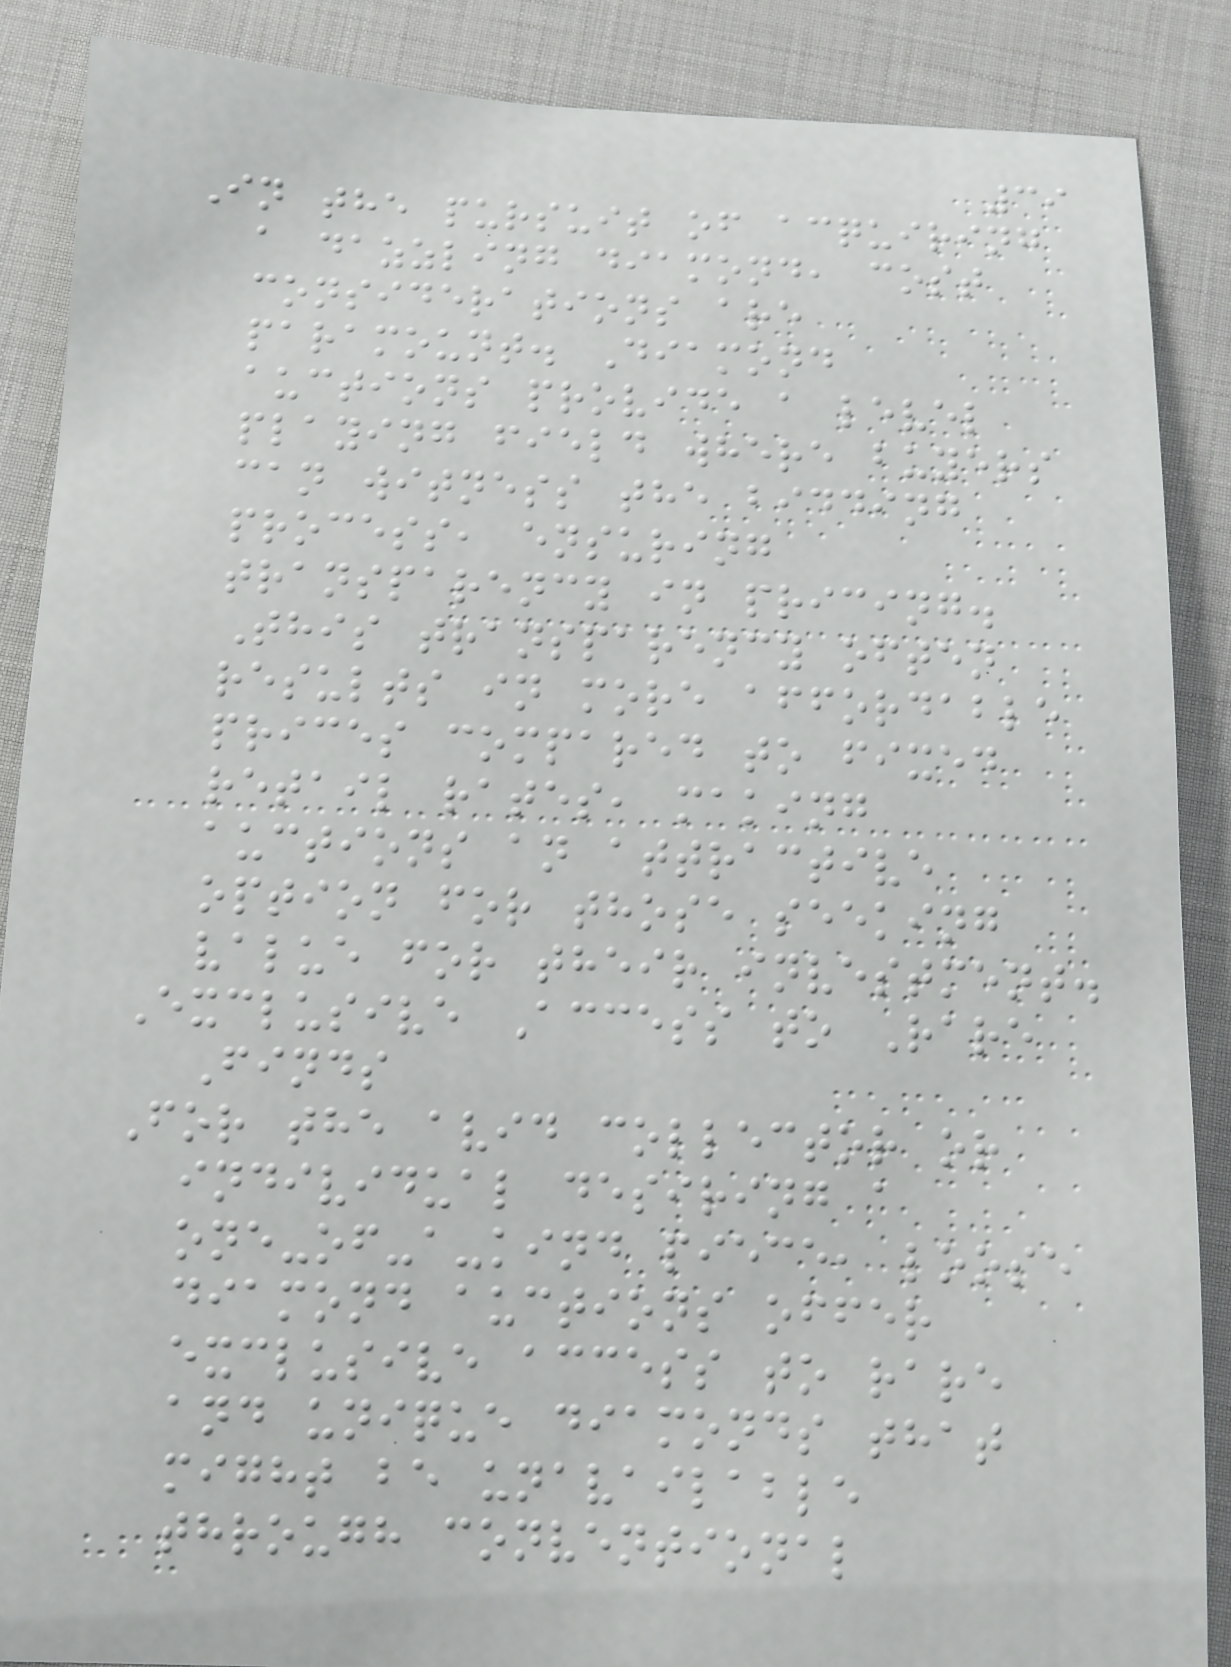39
In the pursuit of acquiring
a dazzling diamond, cost
considerations are
paramount. Diamond
auctions provide a level
playing field where buyers
can witness the bidding
process, ensuring
transparency in pricing.
This transparency often
results in more affordable
prices compared to fixed
retail rates, making
auctions an attractive
option for those seeking
value for their investment.
Exclusive Access to Rare
Finds
For the avid collector or
individual desiring a
one-of-a-kind piece, loose
diamond auctions offer
exclusive access to rare
and unique diamonds that
might be unavailable
through conventional
